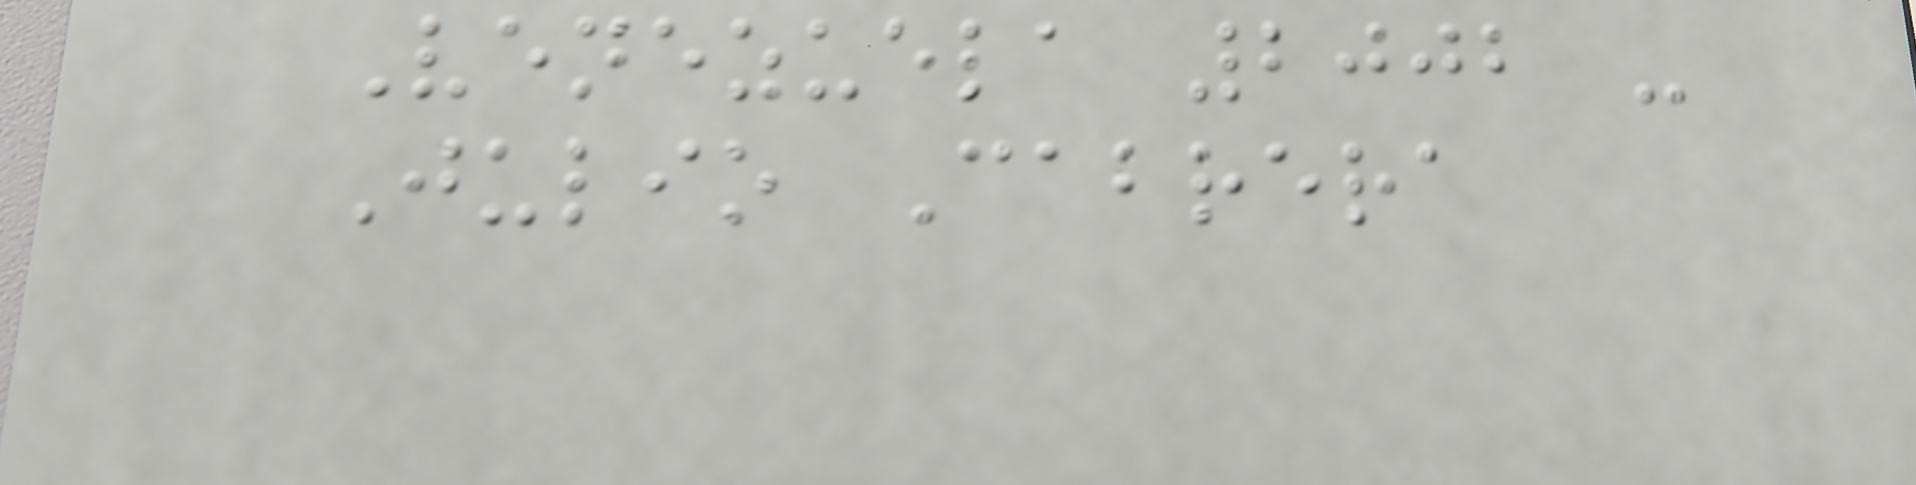Venezuela 2002 -
Julio Cabrera
